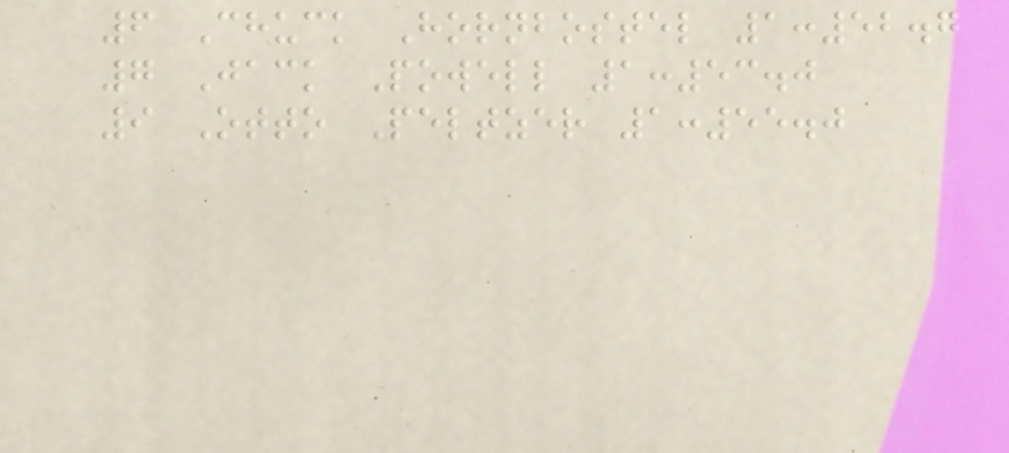6 Chuck Hornbostel 1:52.7
7 Jack Powell 1:53.0
9 Otto Peltzer 1:55.0
